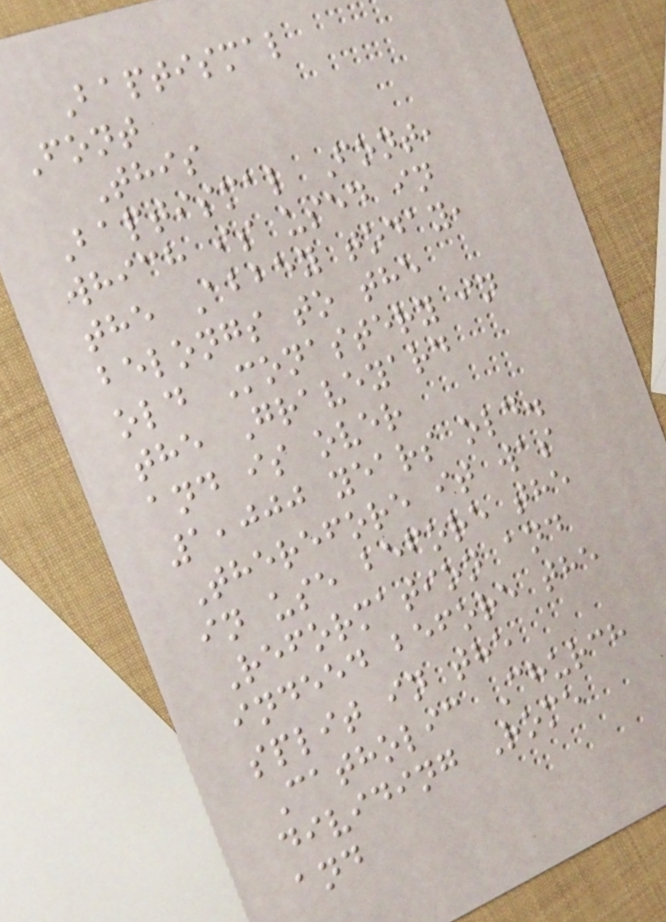Baptismal
Font
This
Baptismal Font,
which is used in
the Abbey today,
belongs to the
old Monastery in
the Graveyard
and is over
1,000 years old.
Therefore it was
in use before the
Reformation and
indeed before the
split in the
Catholic Church
dividing Rome
and
